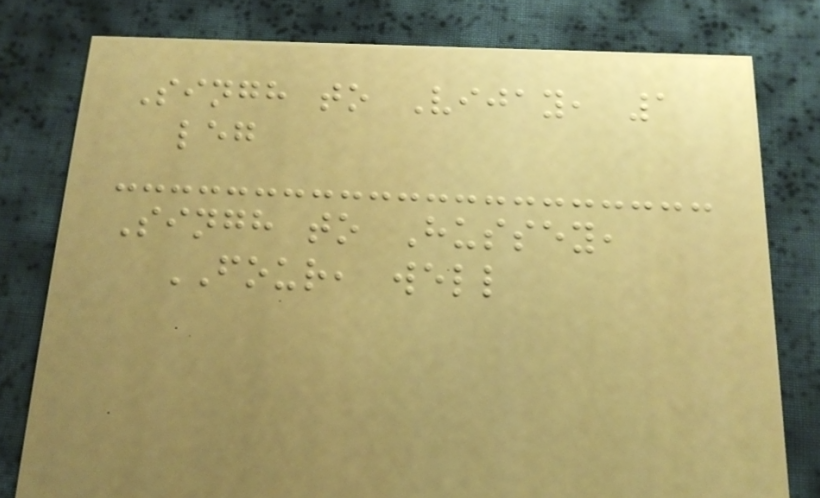Singh to Vijay, 1
leg
Singh to Hussey,
FOUR, well
